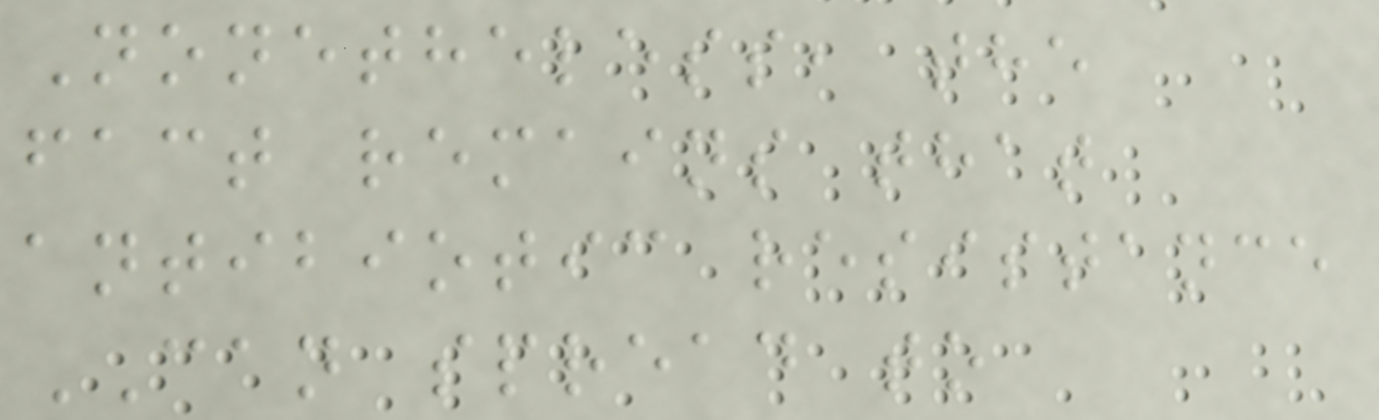Nonetheless, the
fact remains that
antibiotic resistance
CAN spread to
